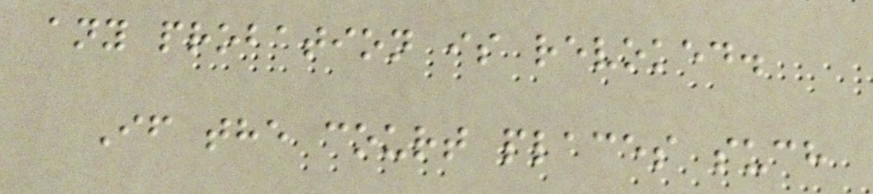any probation is revoked.
If the court places such
